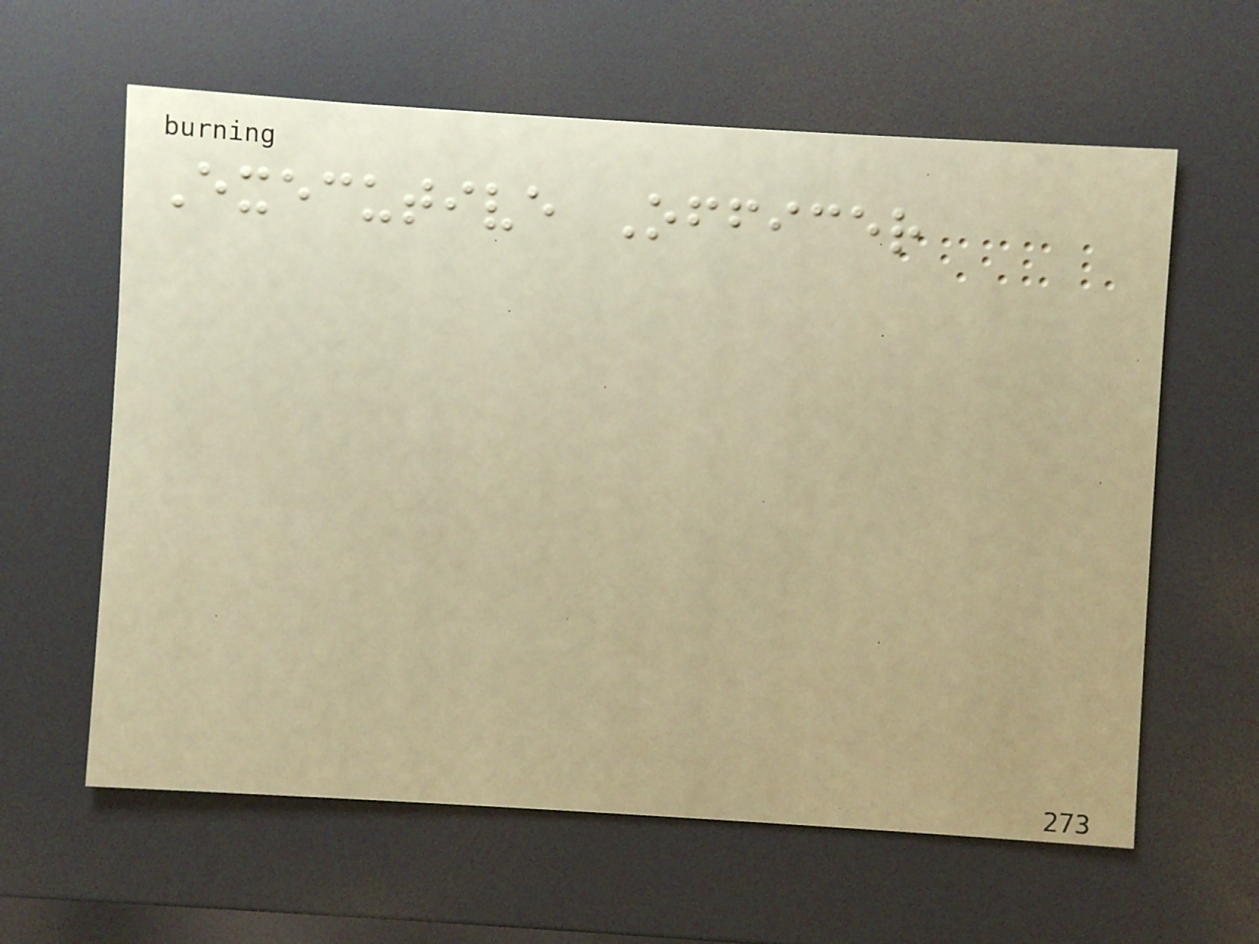Executive Officer
